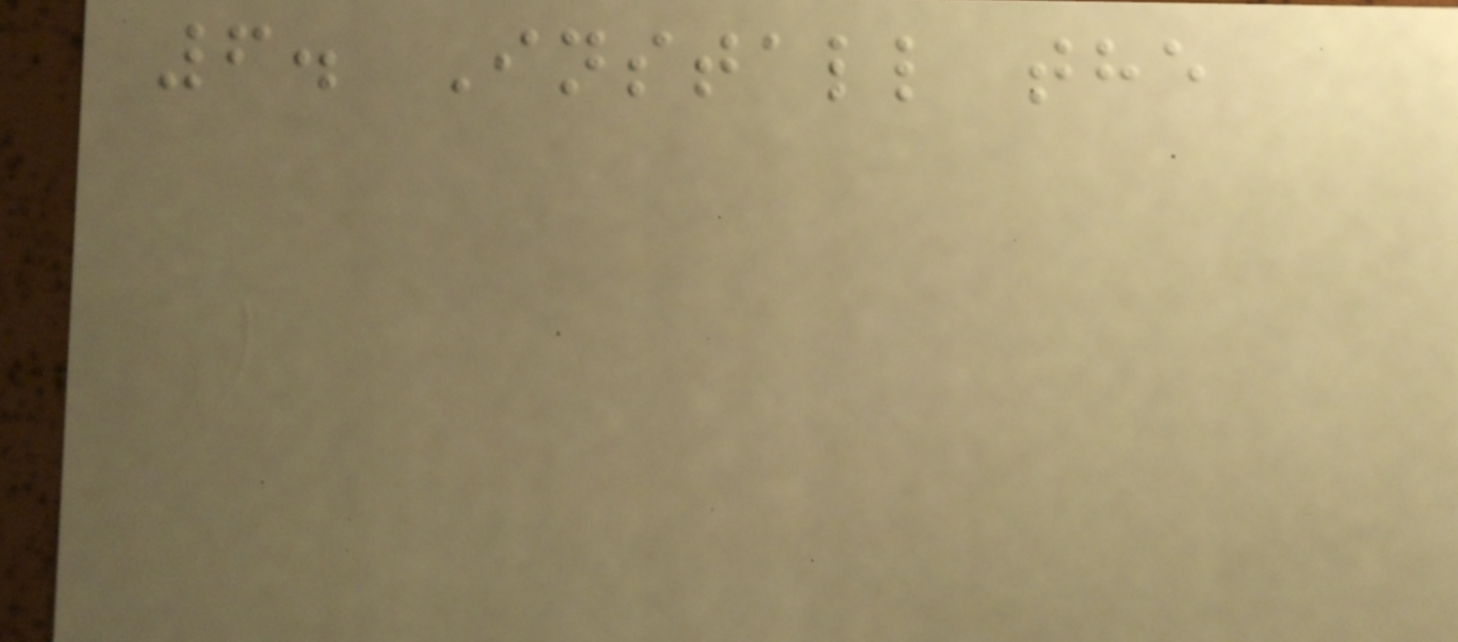6. Install the
